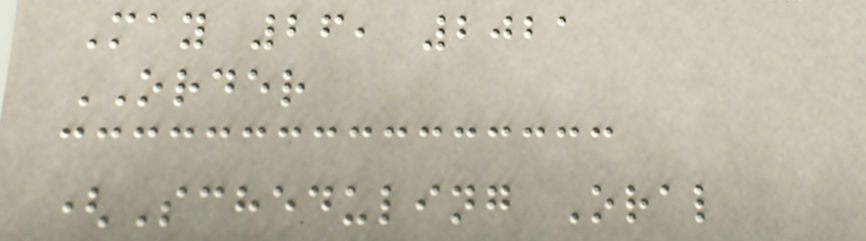May 26, 2021
ORDER
(Scheduling Oral
